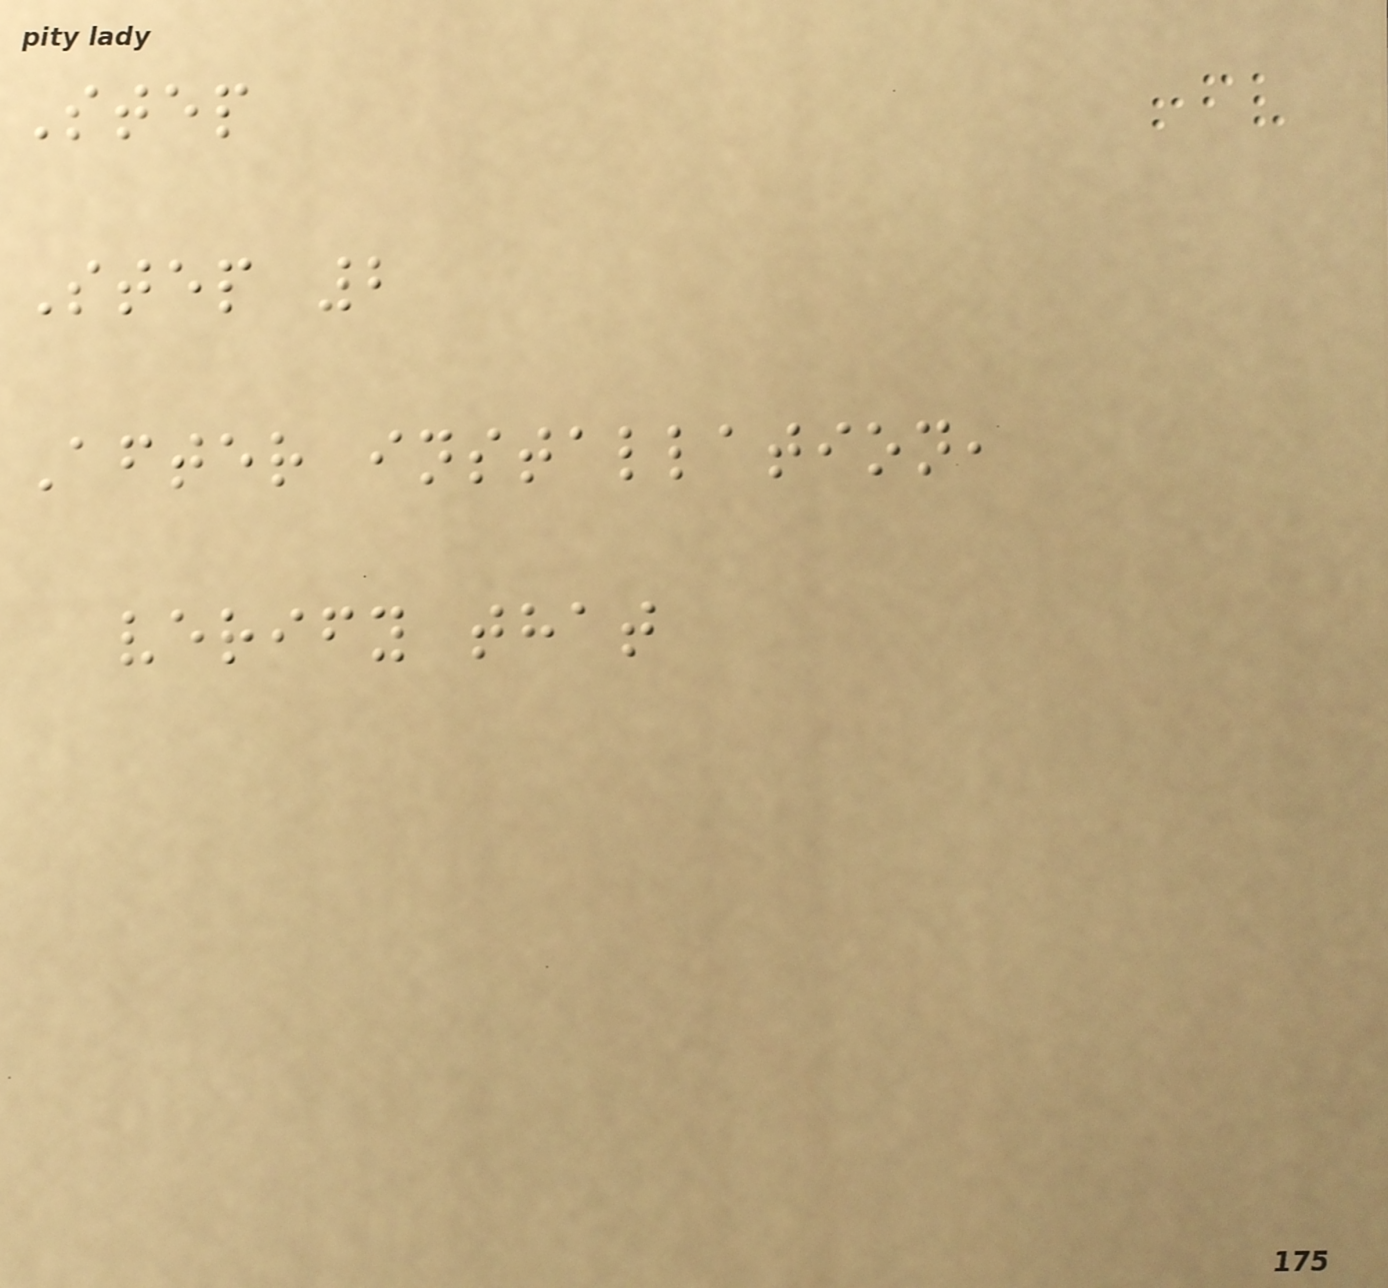Step
Step 2
After installation,
verify that
